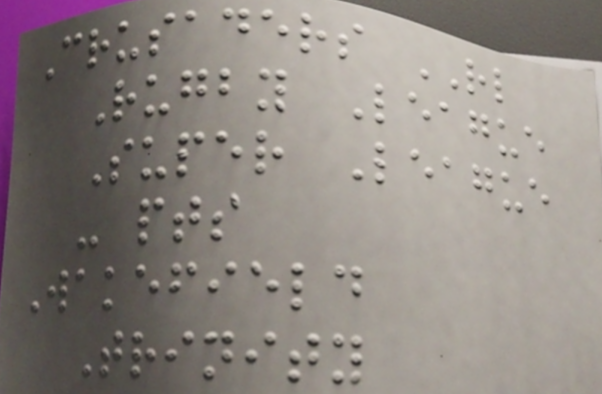Crusaders RL
Rugby League
Super League
- pts
Wakefield
Trinity
